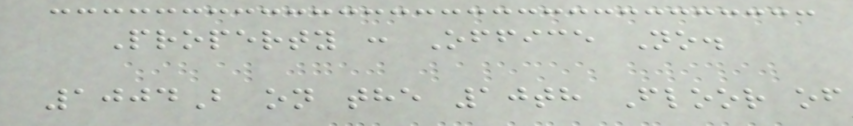Property : Office No.
1004B on the 10th Floor of
